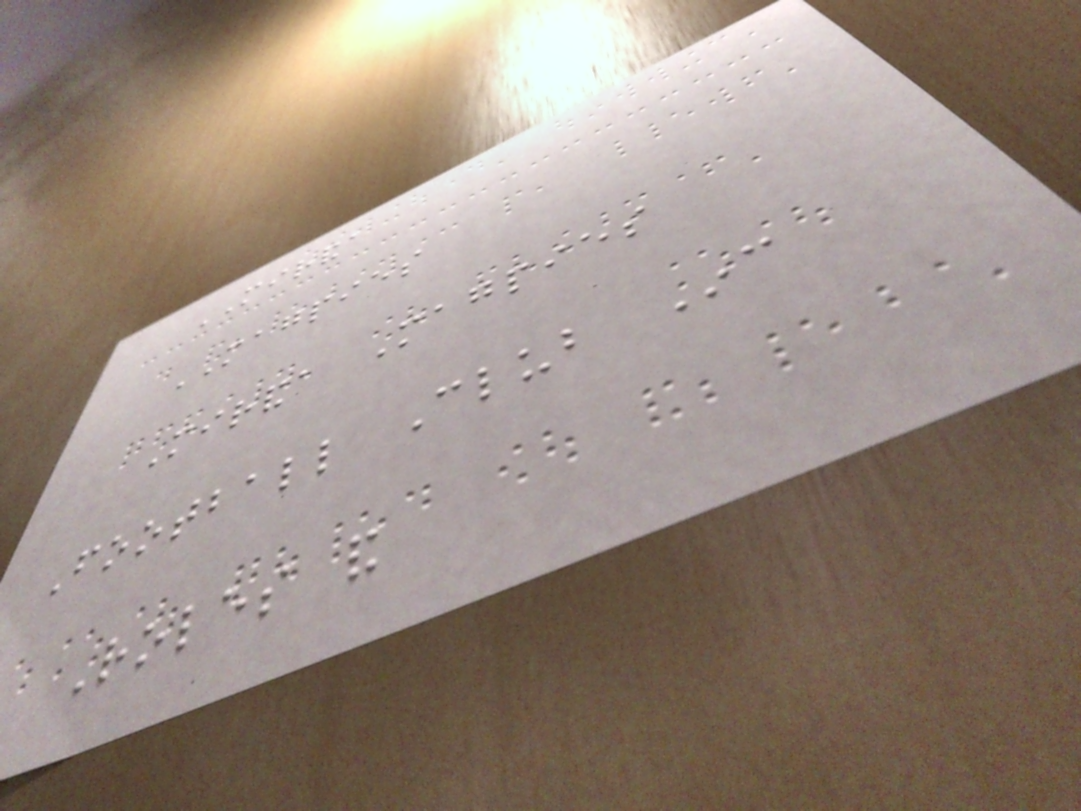MIRANDA
MAGPIES
Miranda Magpies
Football Club Inc
Roles and
